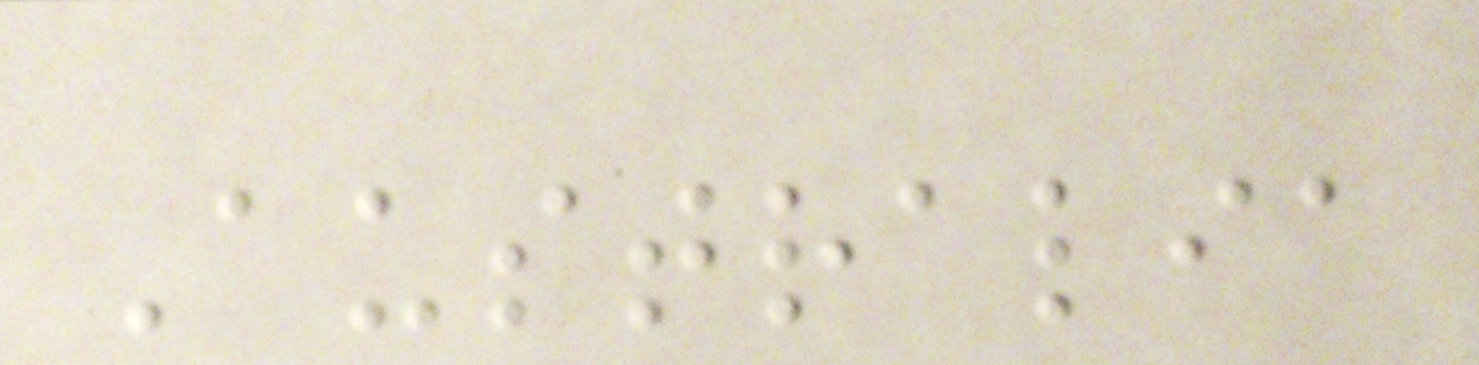Australia
